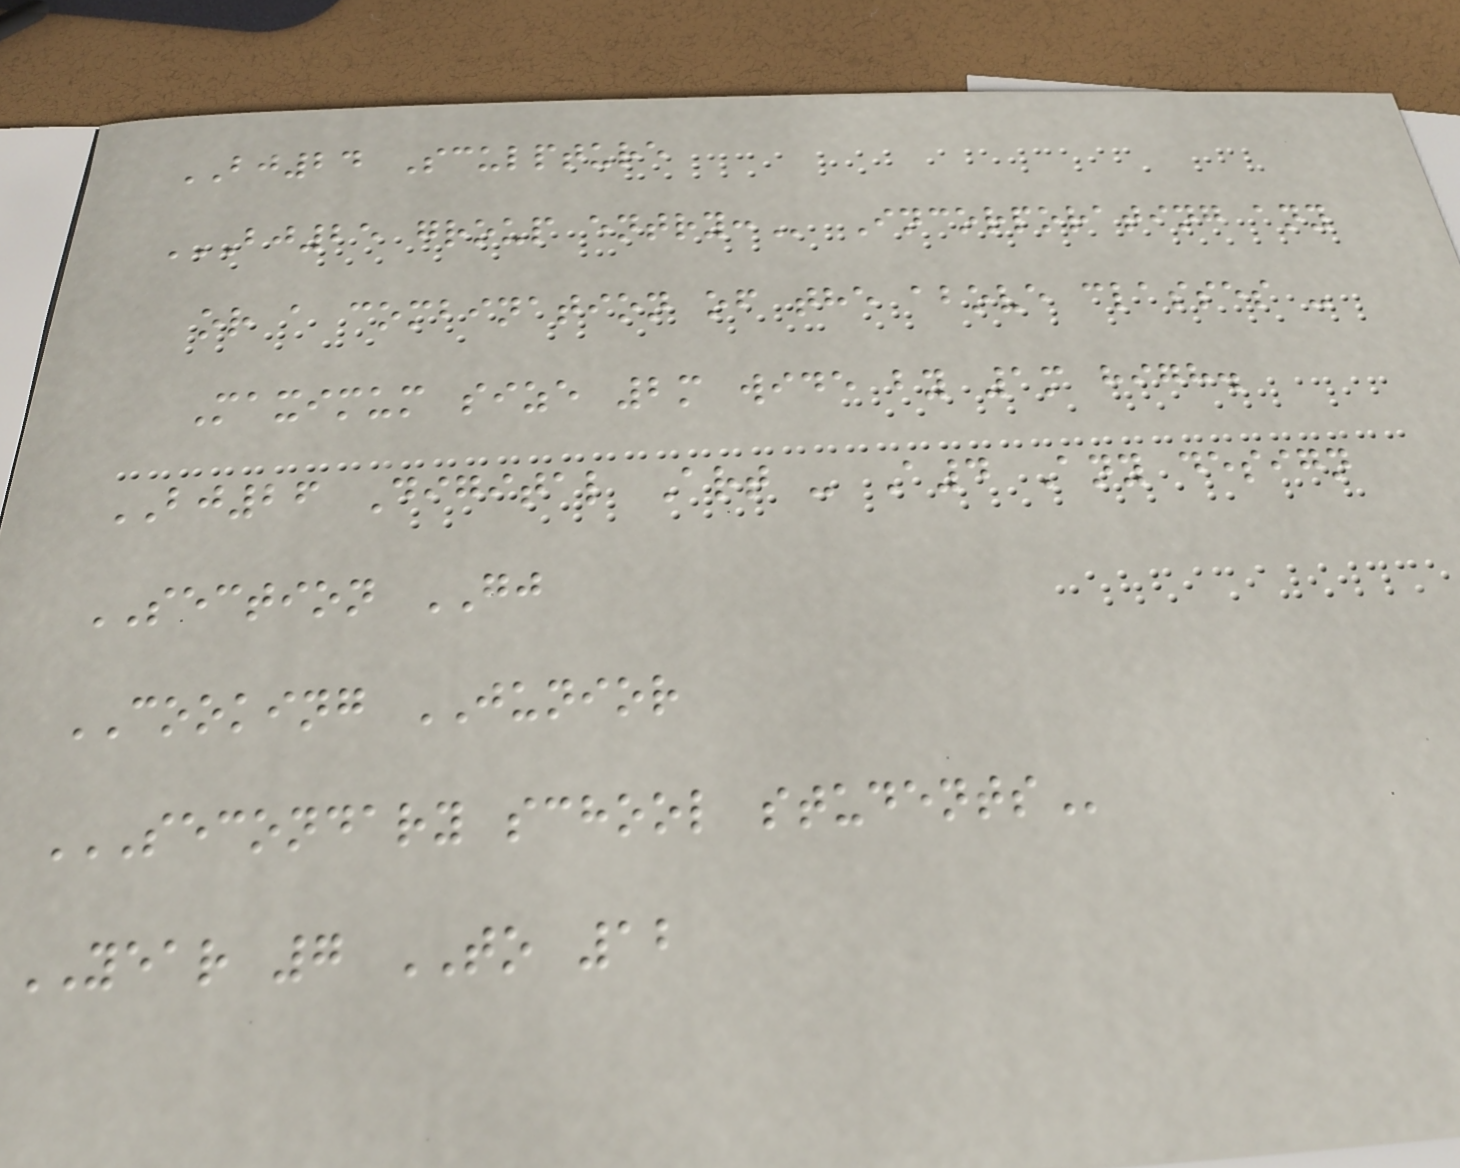BJ24 Sculpture
BJ25 GROUP ENTRY: Incorporating any
or a combination of the above classes -
Maximum size 2m wide by 1m high.
BJ26 Digital Art - A4 Any design
SECTION GJ
COOKING JUNIOR
SECONDARY SCHOOL STUDENTS
YEAR 7 TO 12
